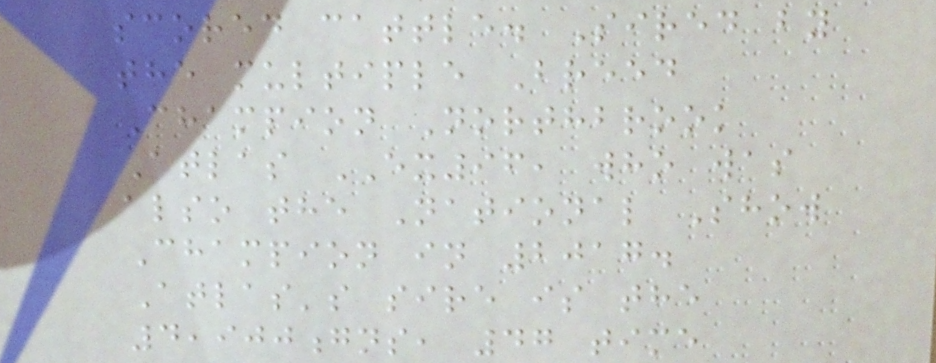scored cattle. Sired by
the multiple Breed
Champion Northbrook
Atlas EX96, who was
also the National Show
Champion in 2017.
Atlas's sire is the
4,900gns, 47 time
